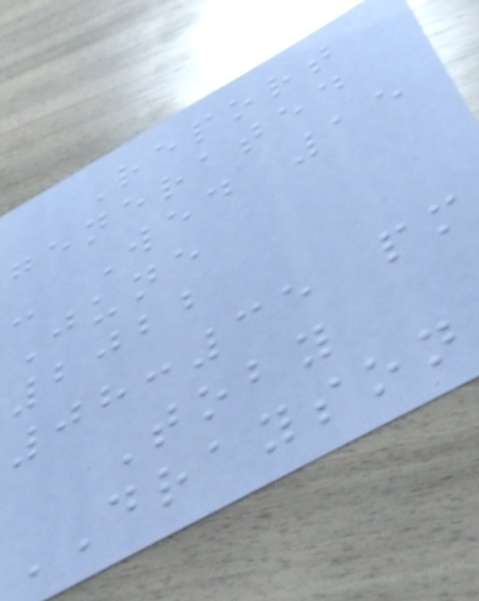Report
generated
- Wed 15
June
2022
08:35 pm
Toby
DRAYSON
